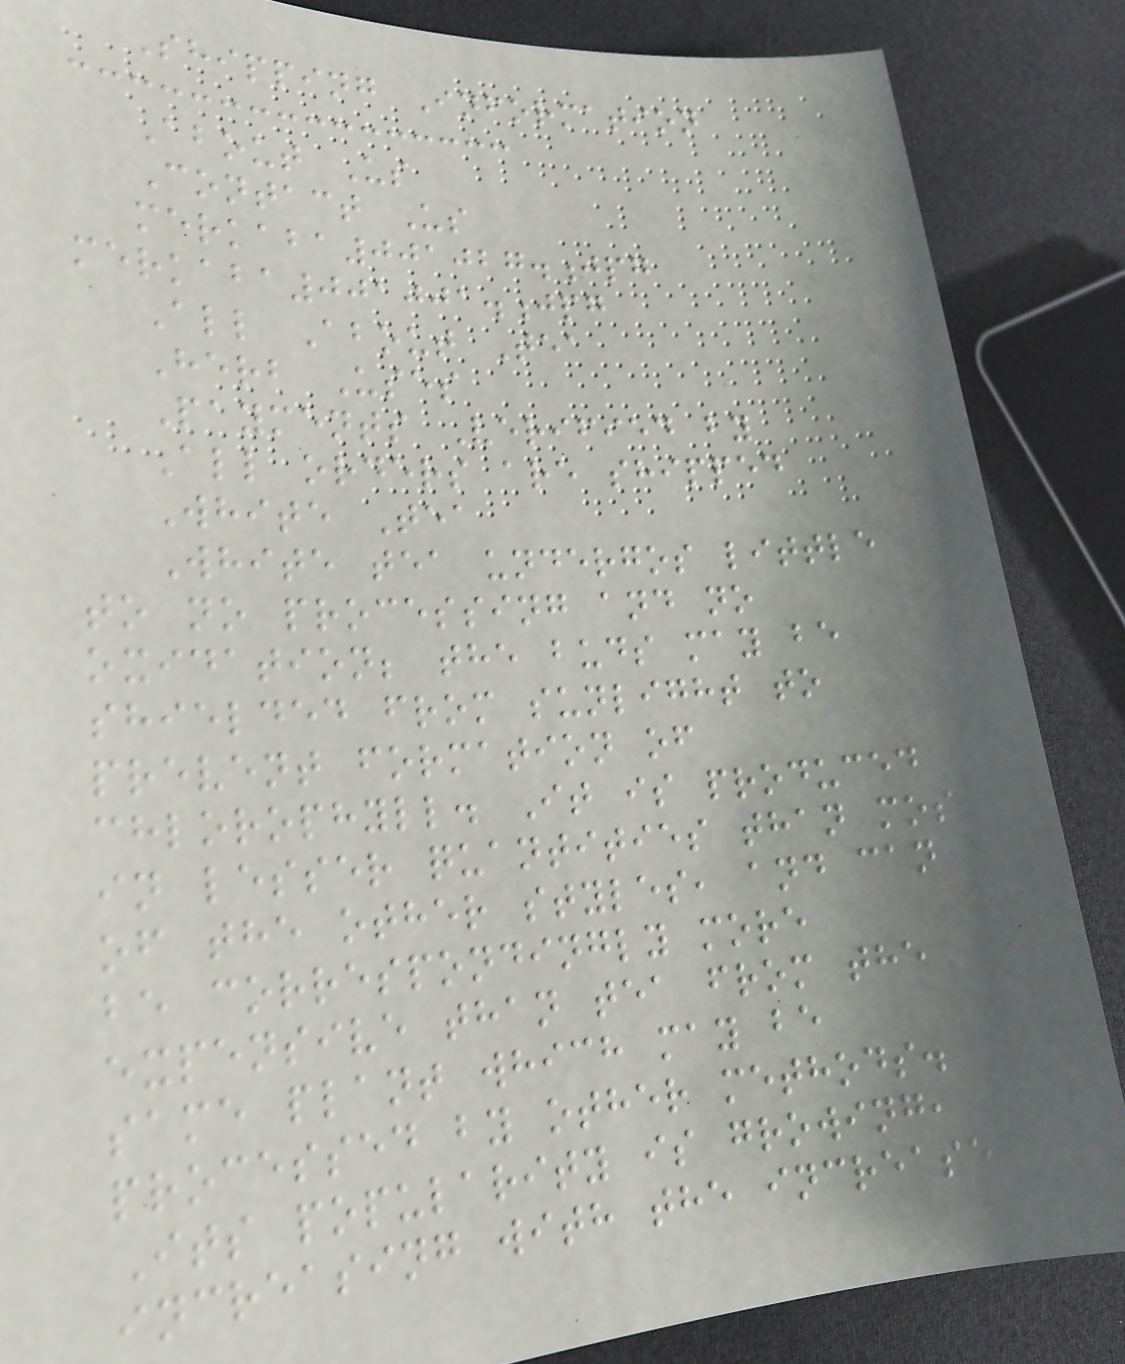Shipping Information
About Us
Contact Us
merkaba001027.jpg
merkaba001001.jpg
All About Tea
Herb Uses
Payments Verified by
All orders are shipped
White Tea
White tea undergos little
to no processing and no
oxidation; the buds may be
shielded from sunlight to
prevent formation of
chlorophyll. It is produced
in lesser quantities than most
of the other styles, and can
be correspondingly more
expensive than tea from the
same plant which may be
processed by other methods.
Its popularity is growing,
increasing with the increased
